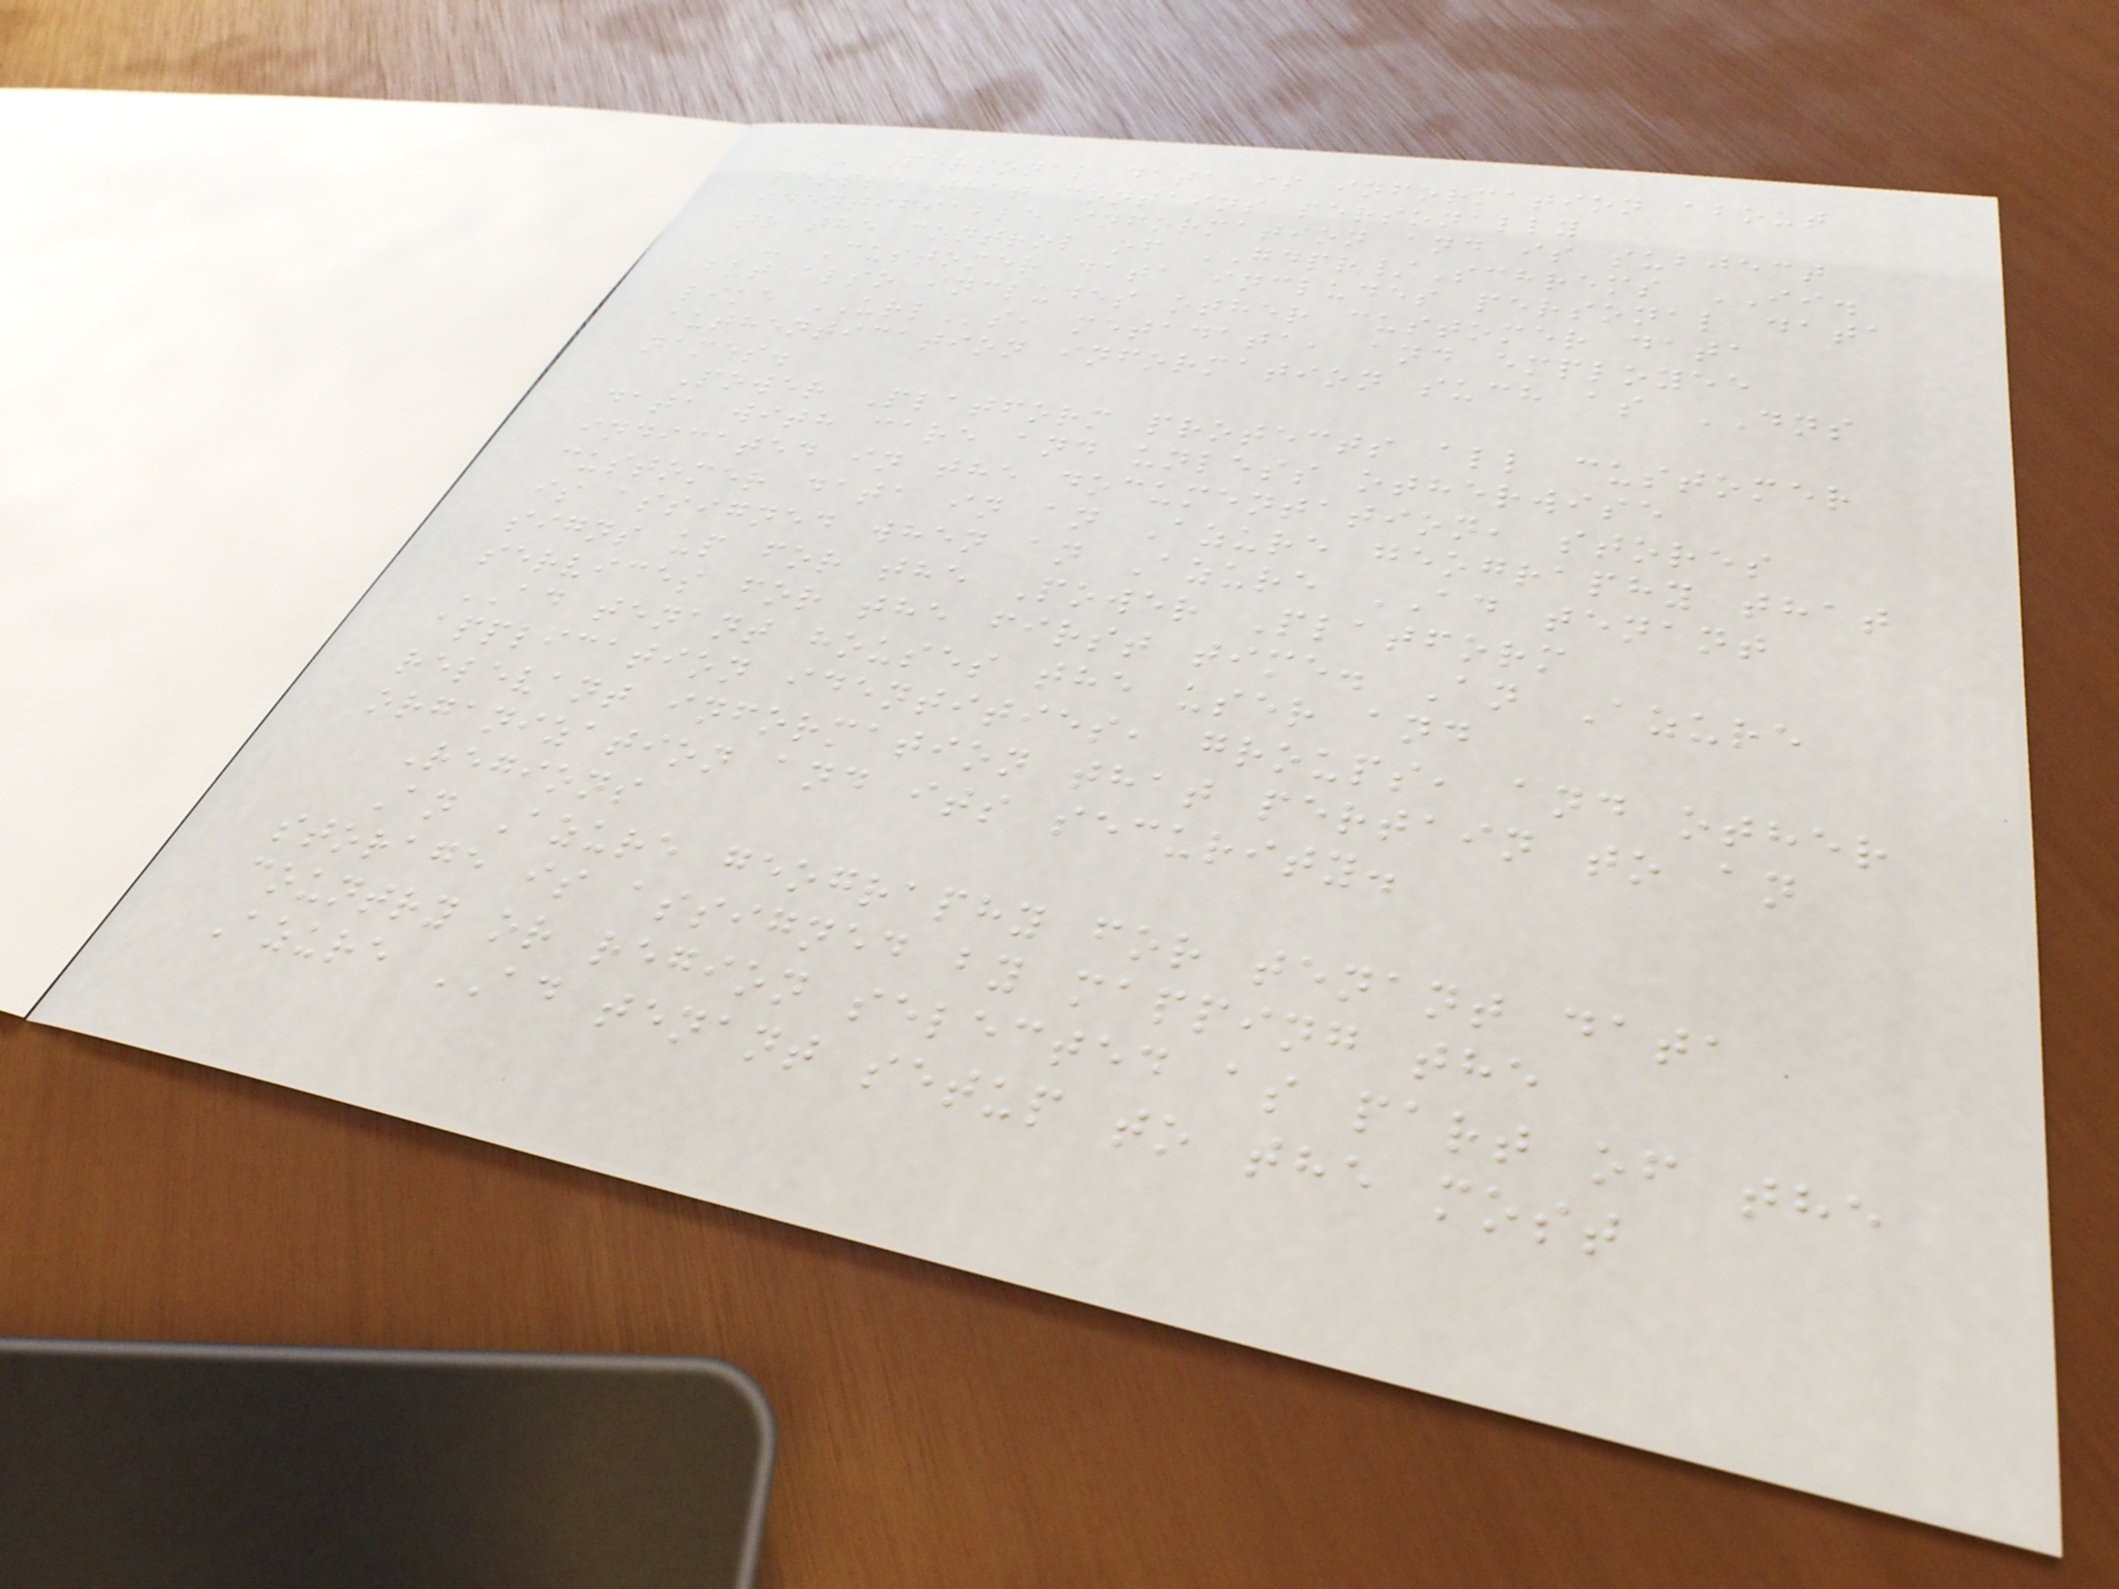- Personal data is information about
people that contains personally
identifiable information and is subject
to the control of GDPR/Schrems II.
- Customer data includes personal data
but also includes other customer data
like URLs, metadata, and employee
authentication information such as DNS
names.
Power Platform protects all customer
data with care and unless otherwise
indicated in the documentation, stores
customer data in an Azure geography that
is assigned when an Azure AD tenant
signs up for the Power Platform
services for the first time. An Azure
AD tenant houses the user and
application identities, groups, and other
relevant information that pertain to an
organization and its security.
Regions
An Azure geography for tenant data
storage is assigned by mapping the
country or region selected as part of the
Azure AD tenant setup to the most
